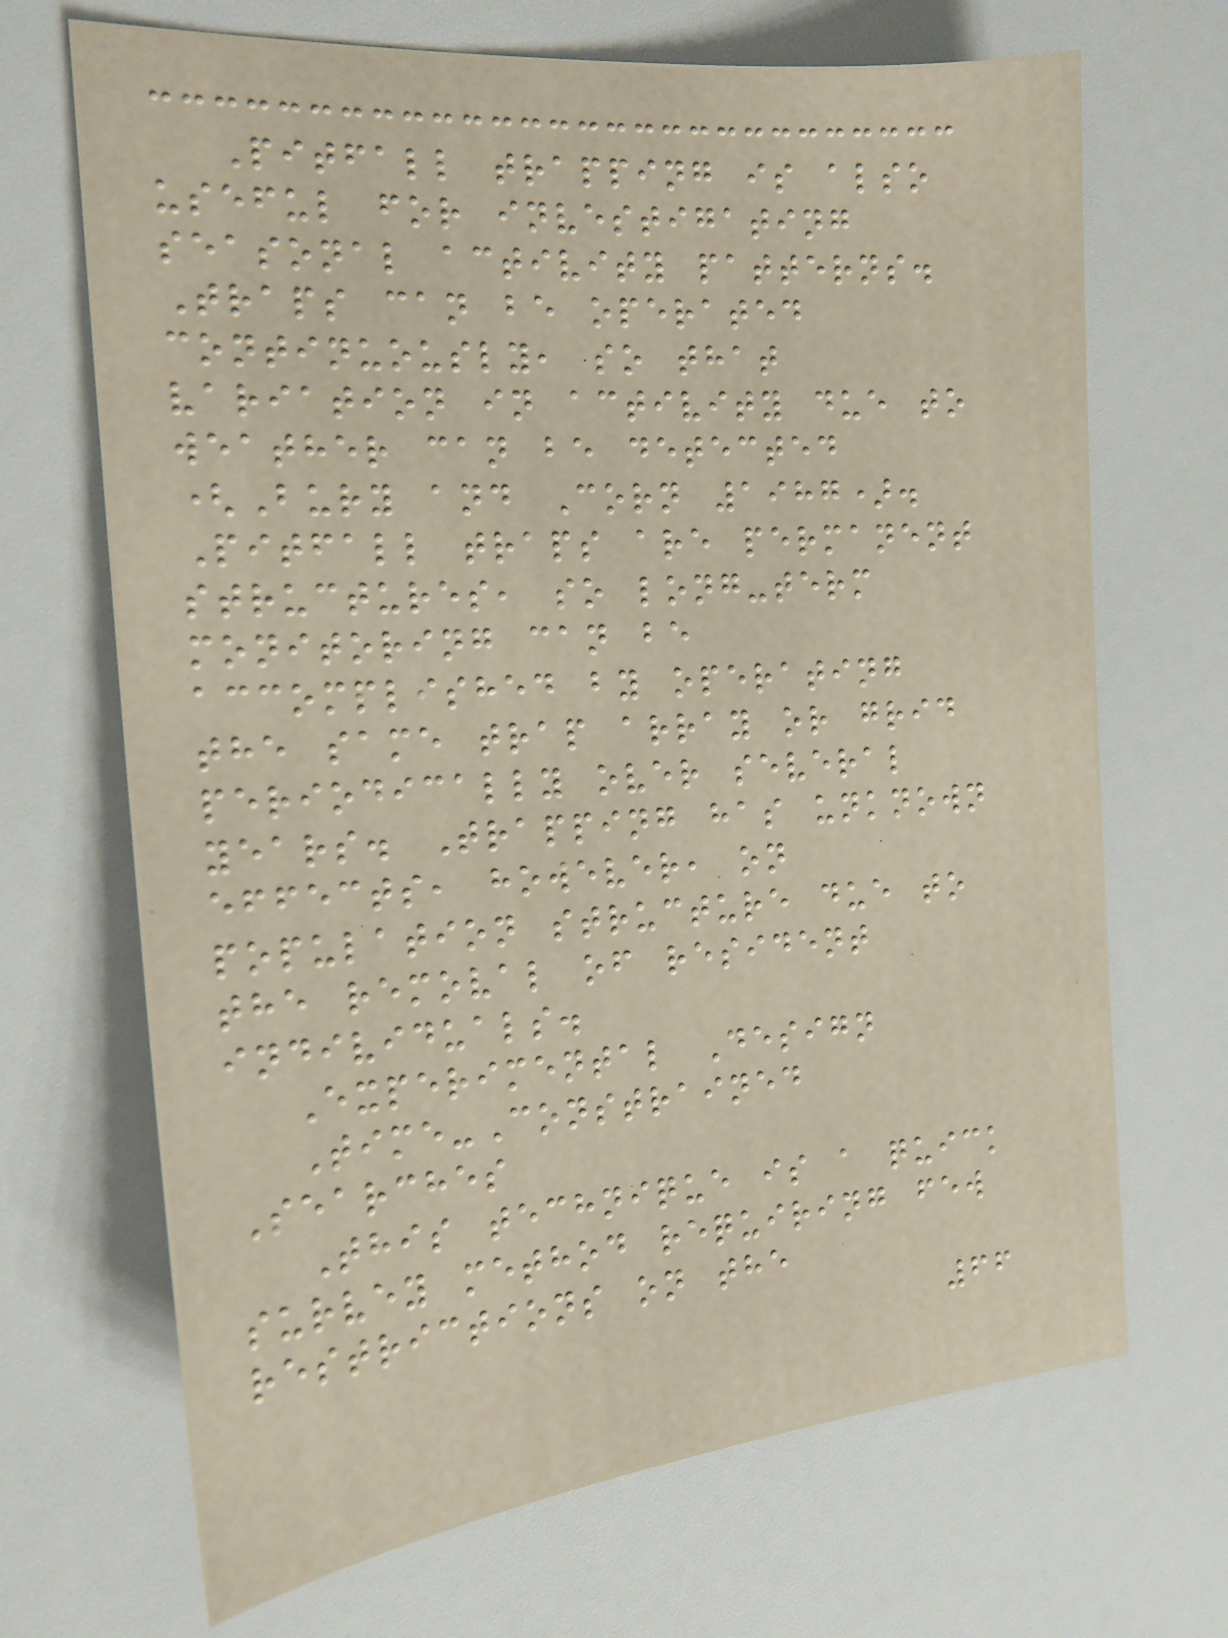Pitfall trapping is also
useful for investigating
seasonal activity patterns.
Traps can be operated
continuously, so that
variation in activity due to
weather can be detected
(Bury and Corn 1987).
Pitfall traps are permanent
structures, so long-term
monitoring can be
accomplished by operating
the same trap array or grid
periodically over several
years. Trapping has unknown
effects, however, on
population structure due to
the removal of resident
individuals.
Experimental Design
Time-Constrained
Searches
This technique is a quick
survey method requiring few
restrictions on the
66
